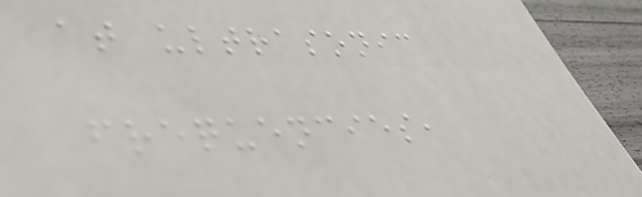at ultrasonic
frequencies,
